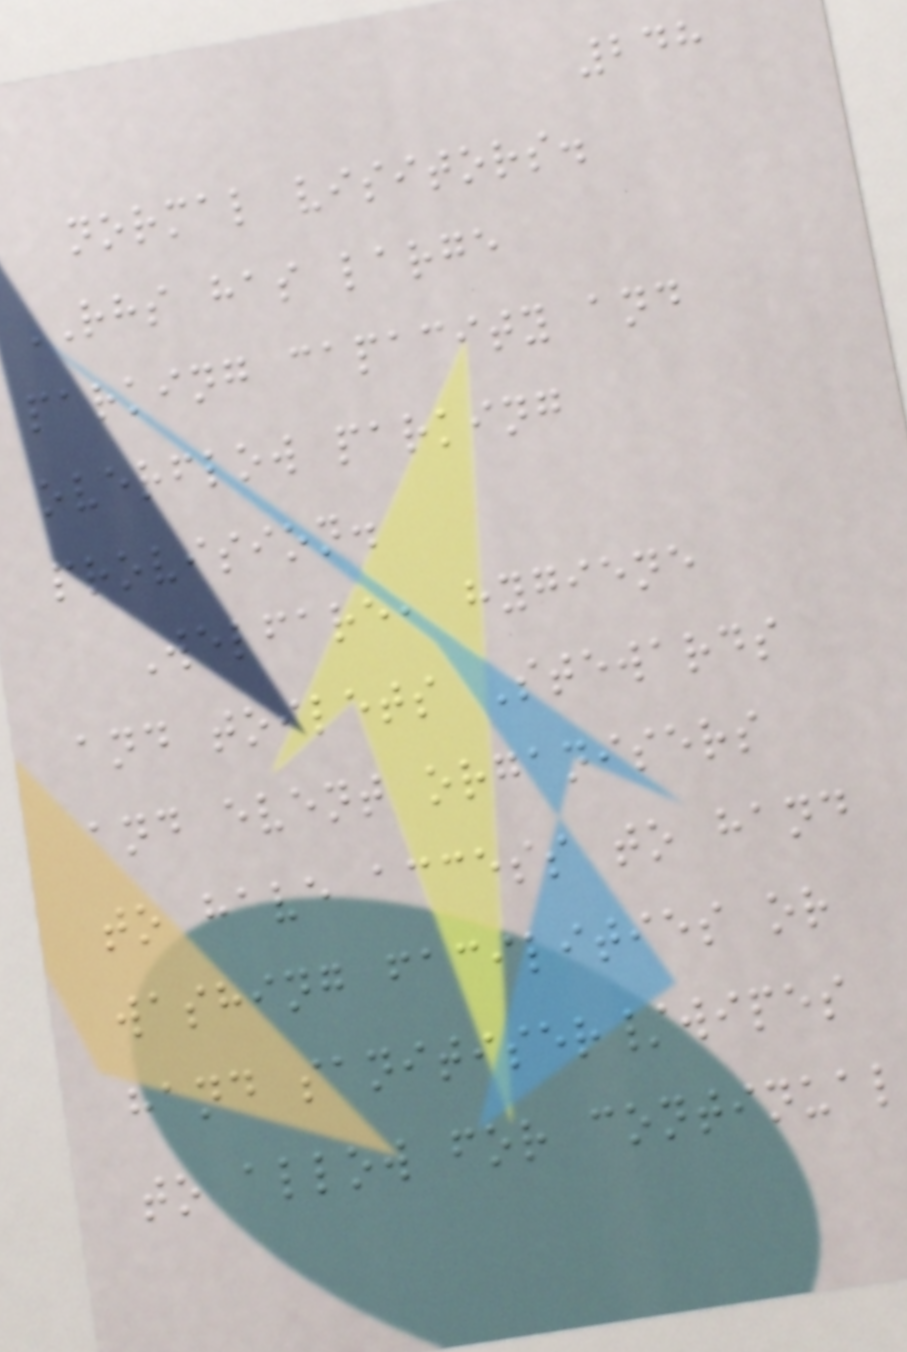248
normal visitors.
RHS has large
parking capacity and
overflow parking
provision.
Welfare, hygiene
and toilets Stewards
and event organisers
to have access to hand
washing facilities or
hand sanitiser/wipes
to allow for continual
